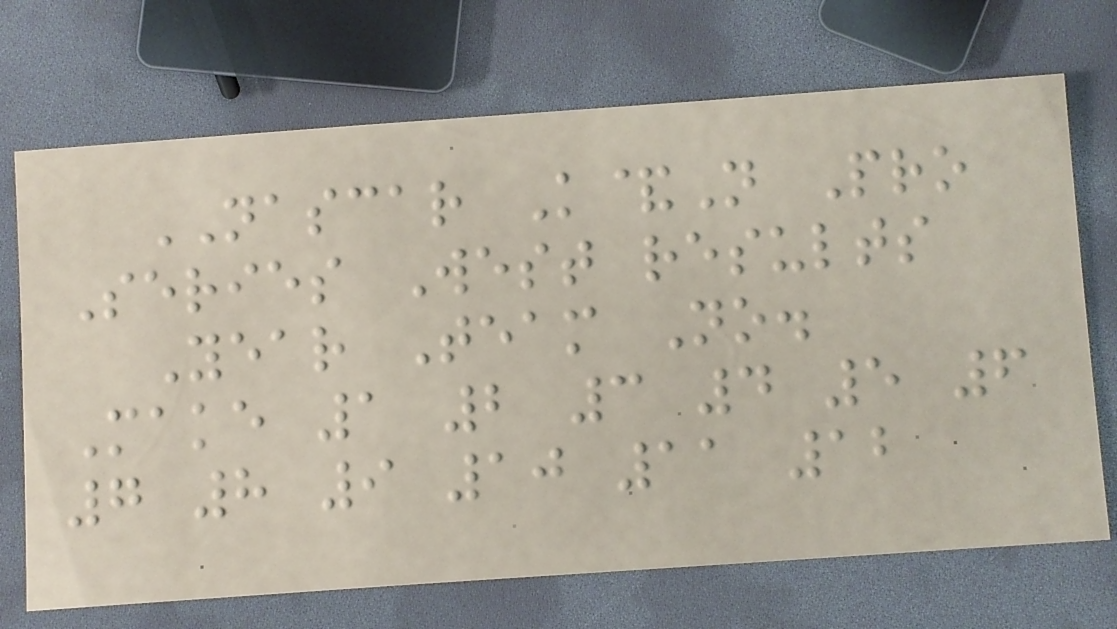NASCAR K&N Pro
Series West results
Year Team No.
Make 1 2 3 4 5 6
7 8 9 10 11 12
